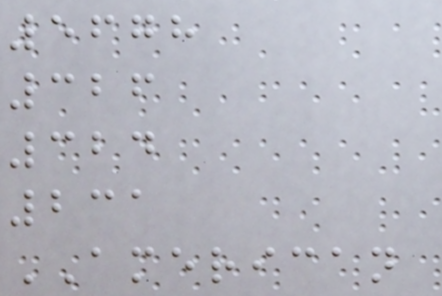5678
326
324
231
AMERICAN
